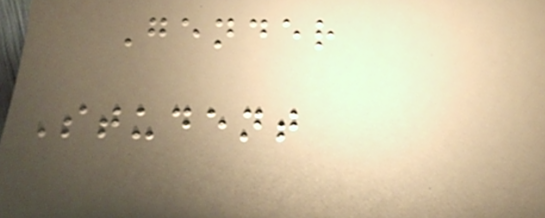Gender
Student
